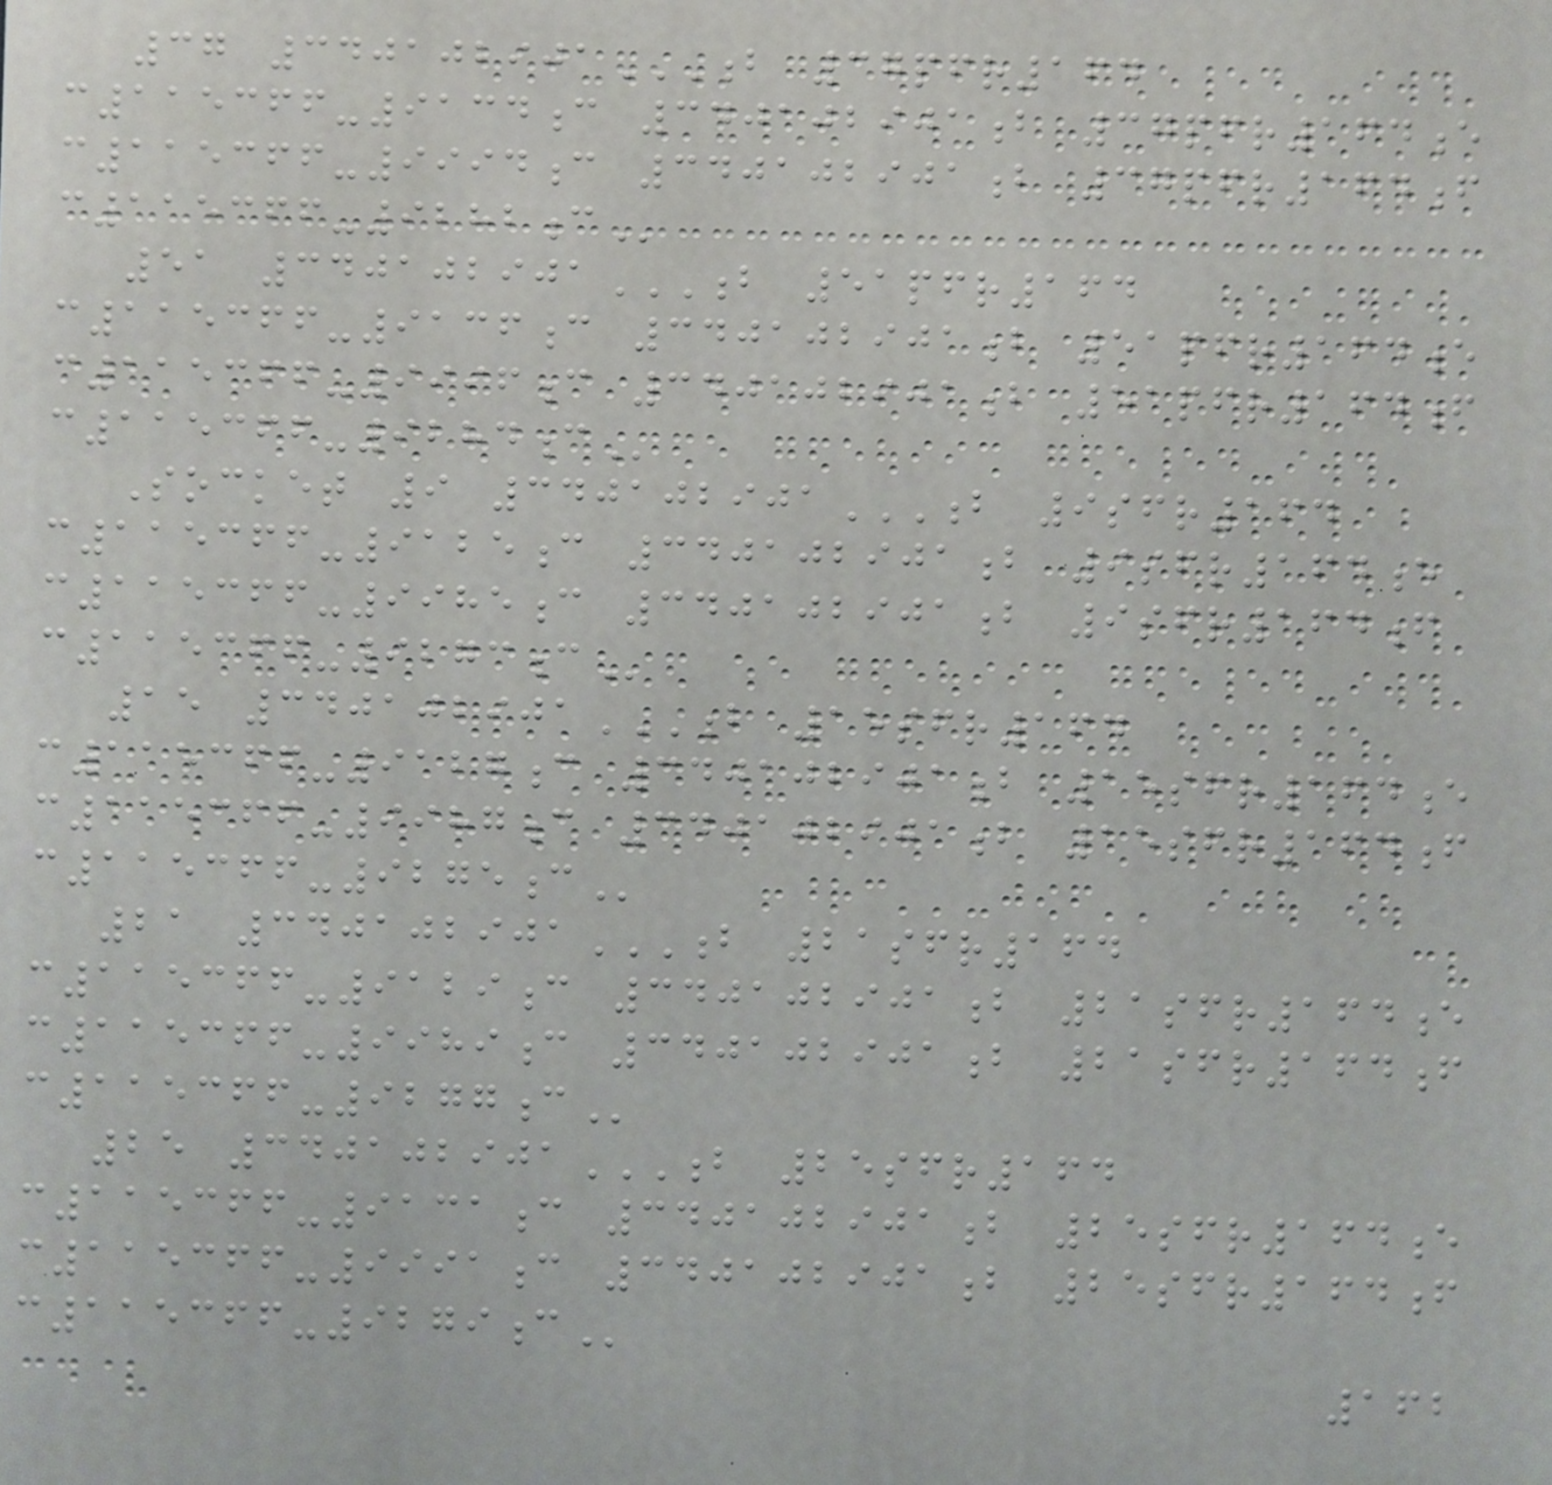37 340102901B 37PFR164
C115366-9134C 340102901B 37PFR164E
C115366-9994C 340102901B 37PFR164F
C115366-9282C
51 340102901B 51PFR164
C115366-9136C 340102901B 51PFR164E
C115366-9996C 340102901B 51PFR164F
C115366-9284C
Socket 9 340102901B 9SFR164
C115366-9125C 340102901B 9SFR164E
C115366-9985C 340102901B 9SFR164F
C115366-9273C
15 340102901B 15SFR164
C115366-9127C 340102901B 15SFR164E
C115366-9987C 340102901B 15SFR164F
C115366-9275C
21 340102901B 21SFR164
C115366-9129C 340102901B 21SFR164E
C115366-9989C 340102901B 21SFR164F
C115366-9277C
25 340102901B 25SFR164
C115366-9131C 340102901B 25SFR164E
C115366-9991C 340102901B 25SFR164F
C115366-9279C
162
